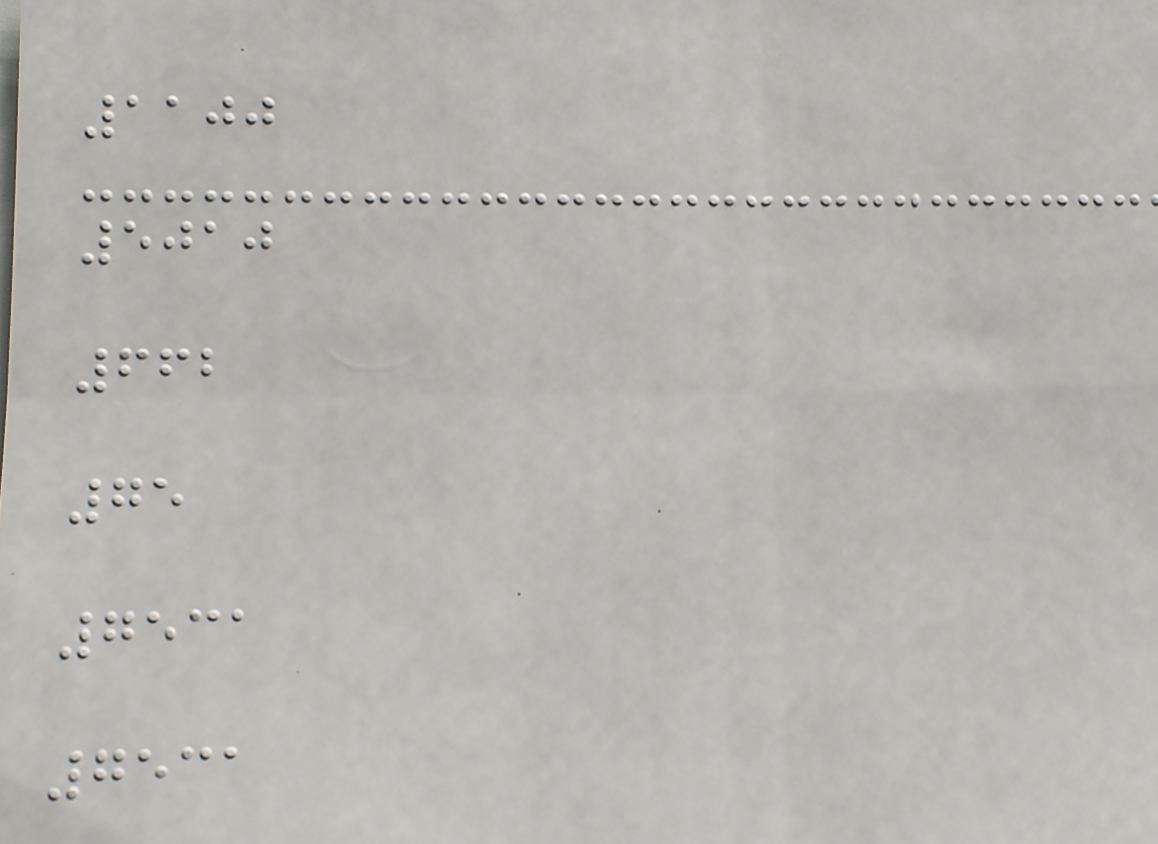1100
5010
662
75
7531
7531
